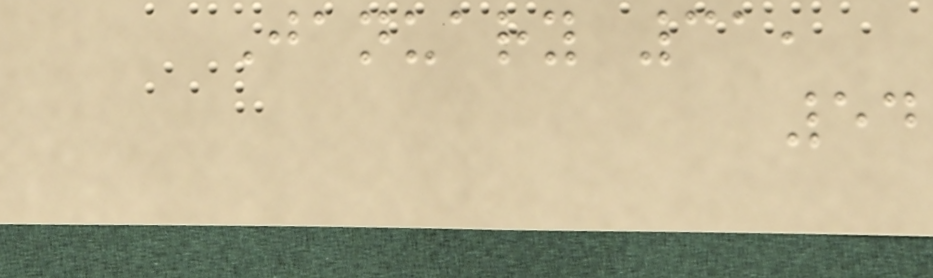January 31,
54
